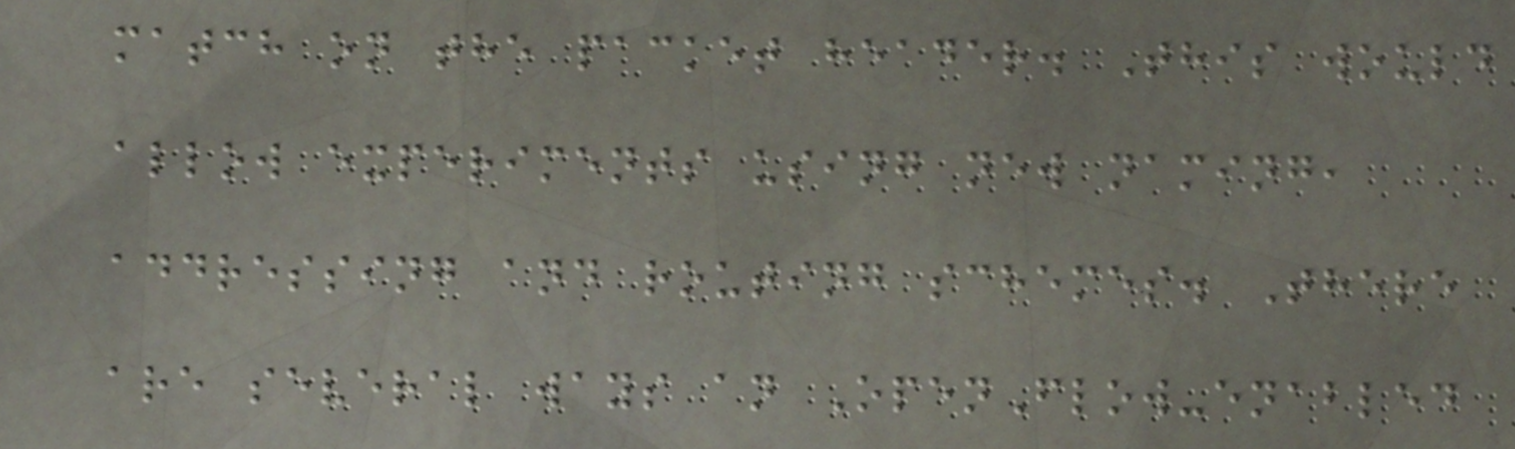match on the packet header. This would
allow experiments using new naming,
addressing and routing schemes. There
are several ways an OpenFlow-enabled
